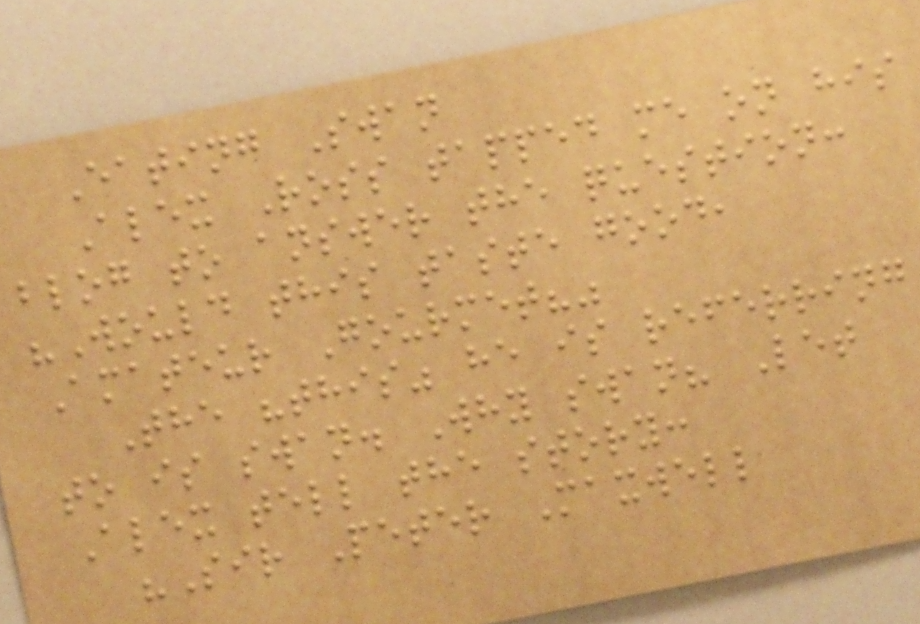Eating Swan
Alex Ross tapped me on his
blog to answer the question:
"Would this taste good,
Amateur Gourmet?"
The "this" he is referring
to is swan. Why swan? Let
Alex tell the story:
"Sir Peter Maxwell
